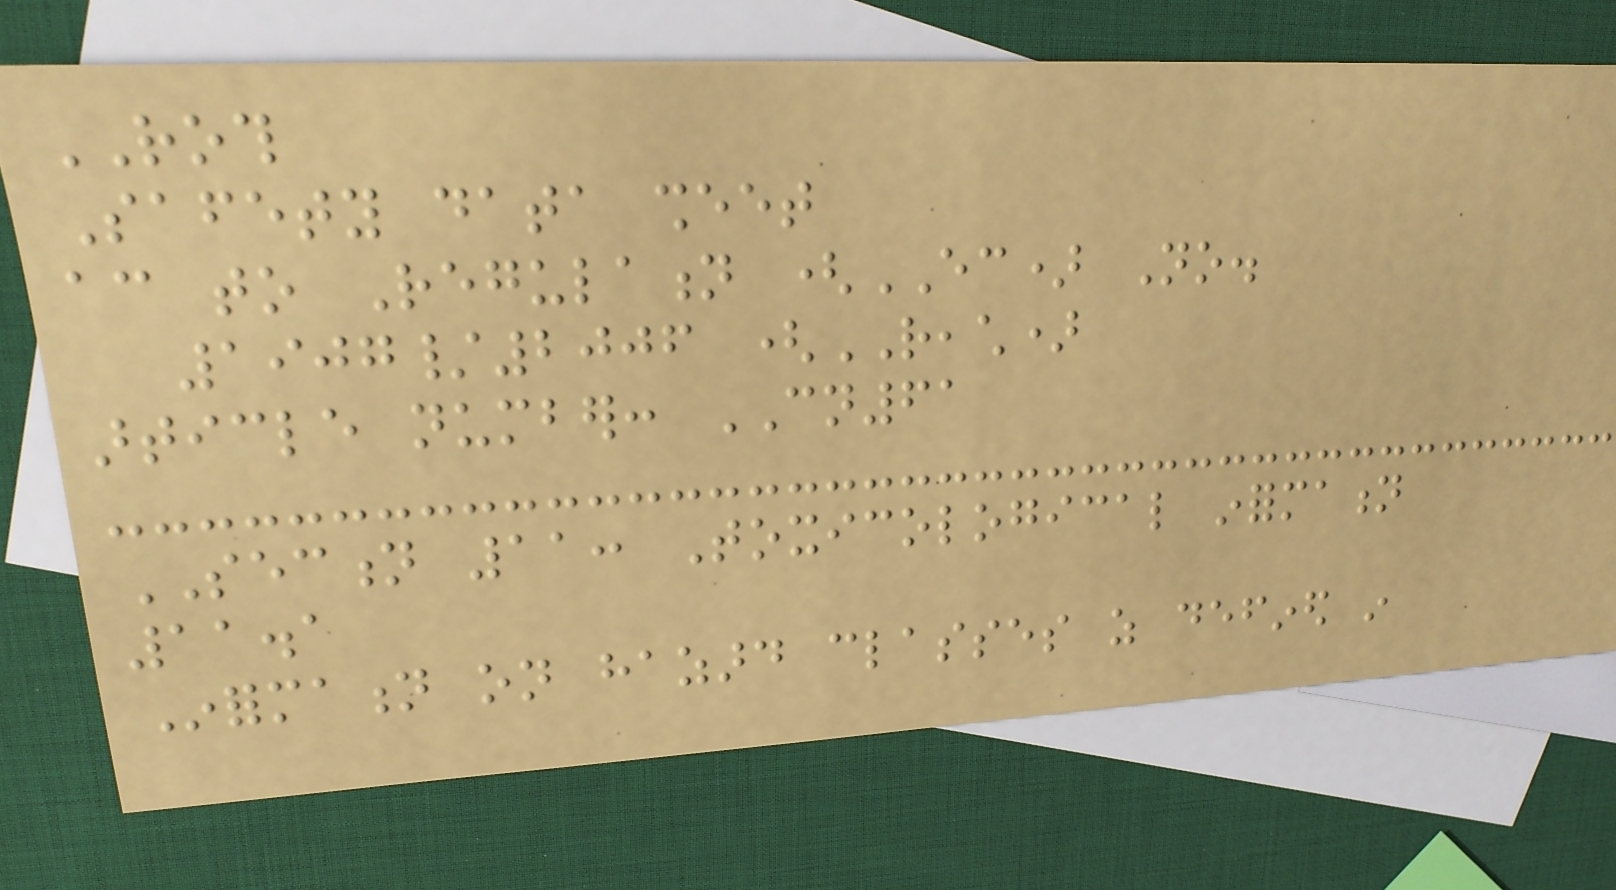ROTH
Safety data sheet
according to Regulation (EC) No.
1907/2006 (REACH)
article number: CN61
SECTION 11: Toxicological information
11.1
Information on hazard classes as defined in
